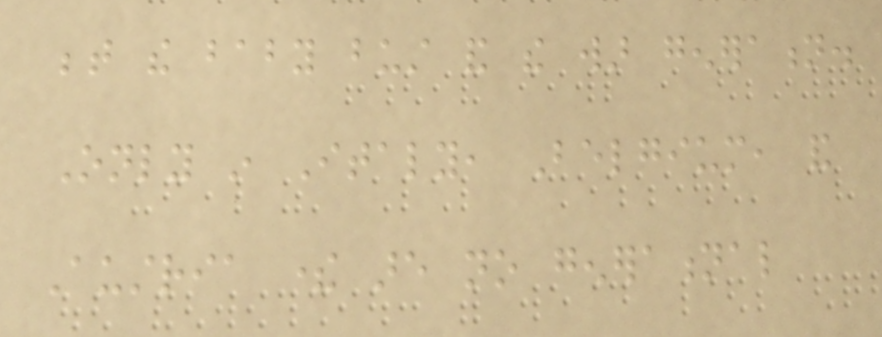between the baby bust and the war generation.
Only in Italy, Belgium, and
Austria there are no generational
